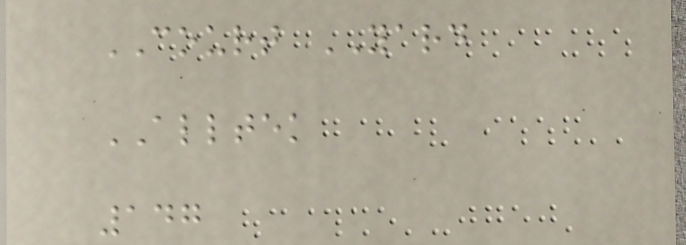COURT YARD
ALLTEK
147
